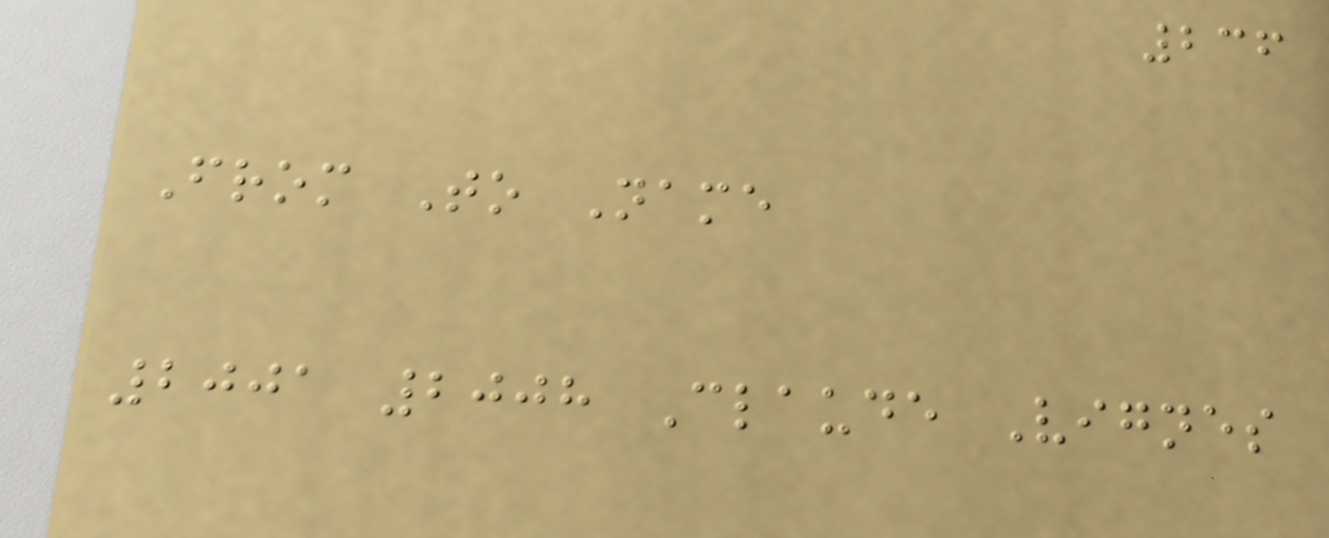236
From To Name
2001 2008 Claude Vignes
